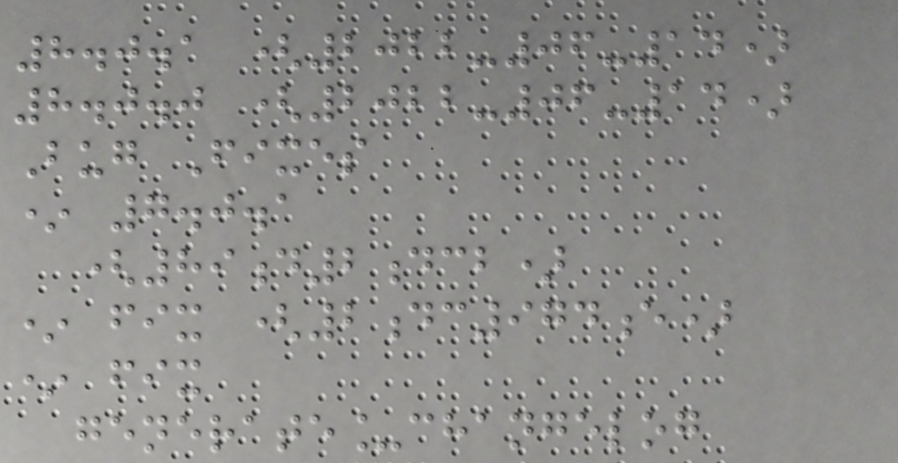8.0.1 (2022-06-14)
8.0.0 (2022-06-14)
Bug Fixes
* 7.0.1
(89d2dcb)
* fix (2dc974e)
* fix
generate_changelog
